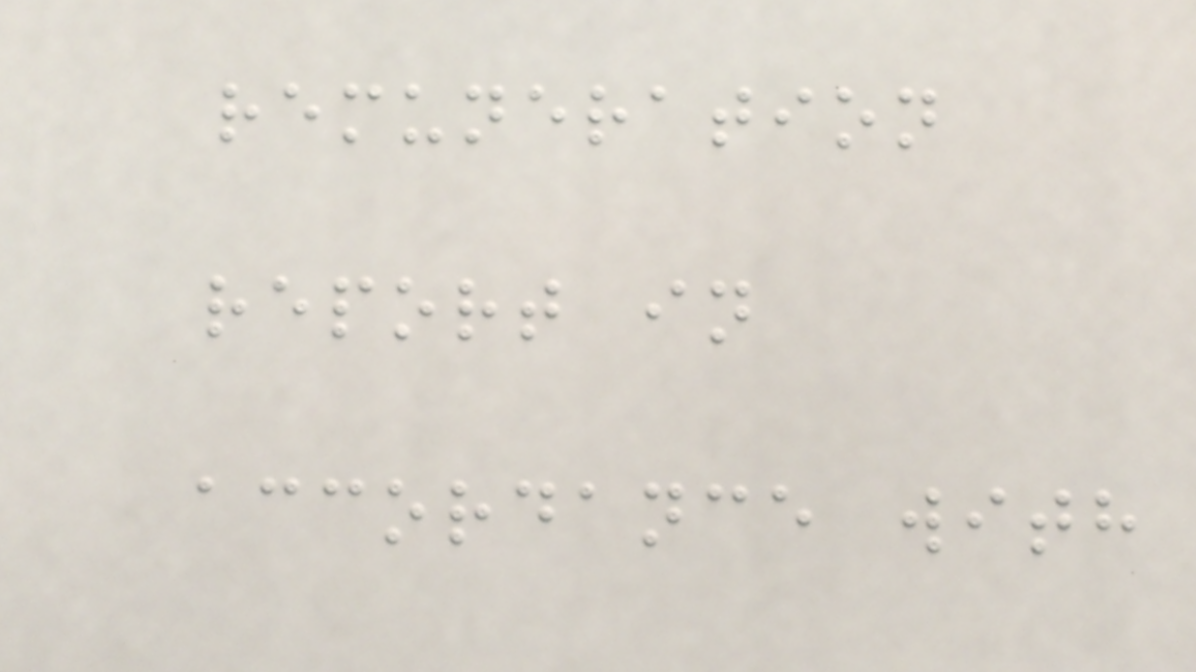remuneration
report in
accordance with
